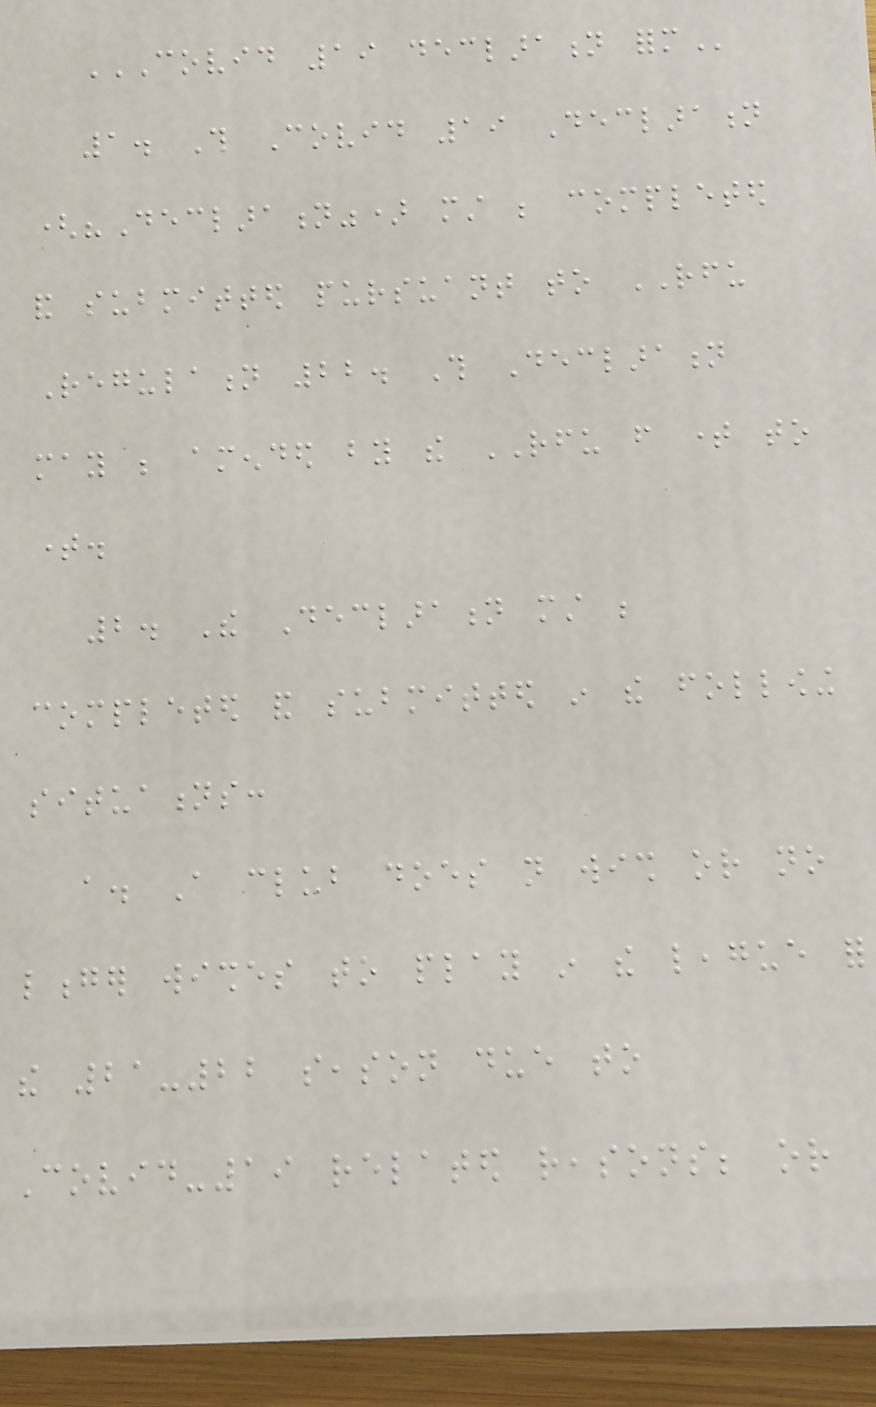COVID 19 DECLARATION FORM
1. This Covid 19 Declaration
("Declaration") must be completed
and submitted pursuant to RFU
Regulation 22. This Declaration
may be amended by the RFU from time to
time.
2. The Declaration must be
completed and submitted in the following
situations:
a. A club does not wish or no
longer wishes to play in the league for
the 21-22 season due to
Covid-19 related reasons; or
